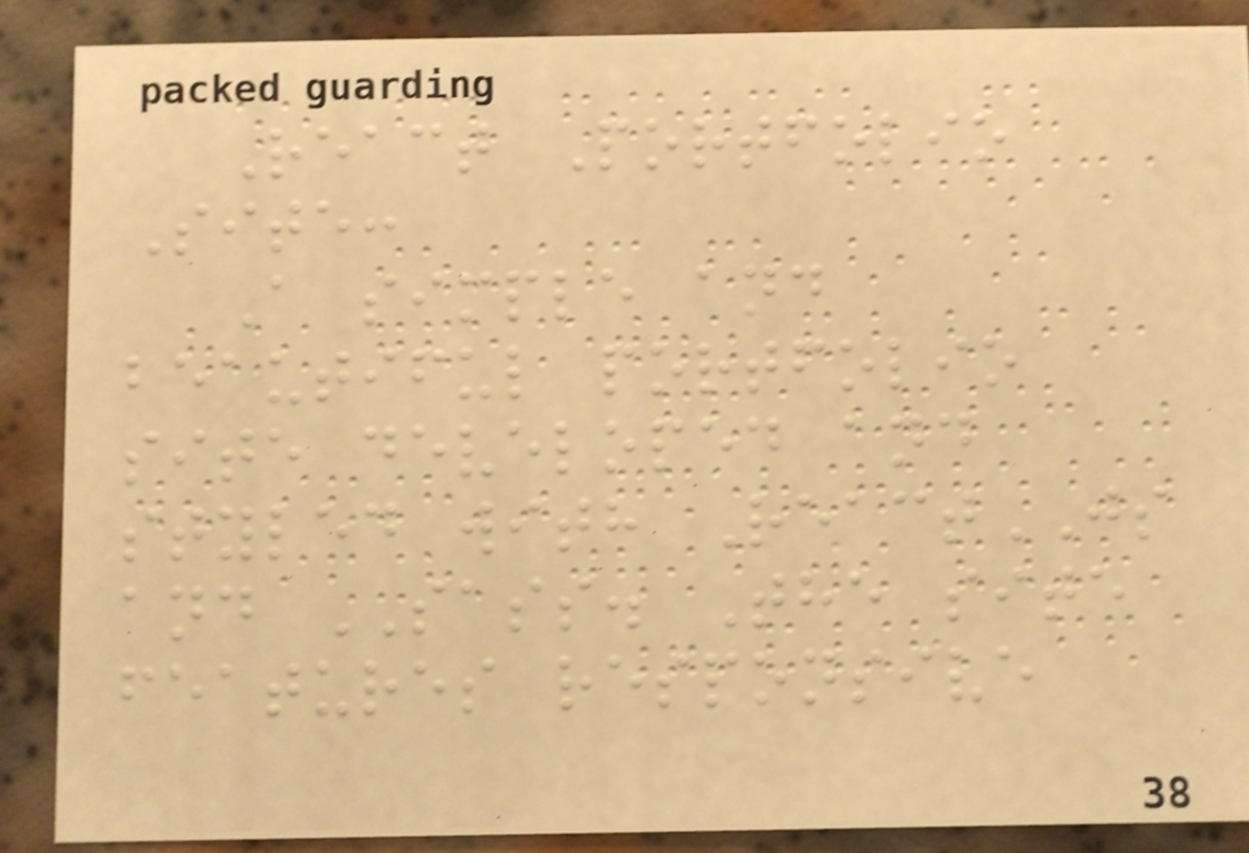React Portfolio
Site:
A simple and
beautiful portfolio
site developed and
styled with ReactJS
and SASS. The site
features responsive
